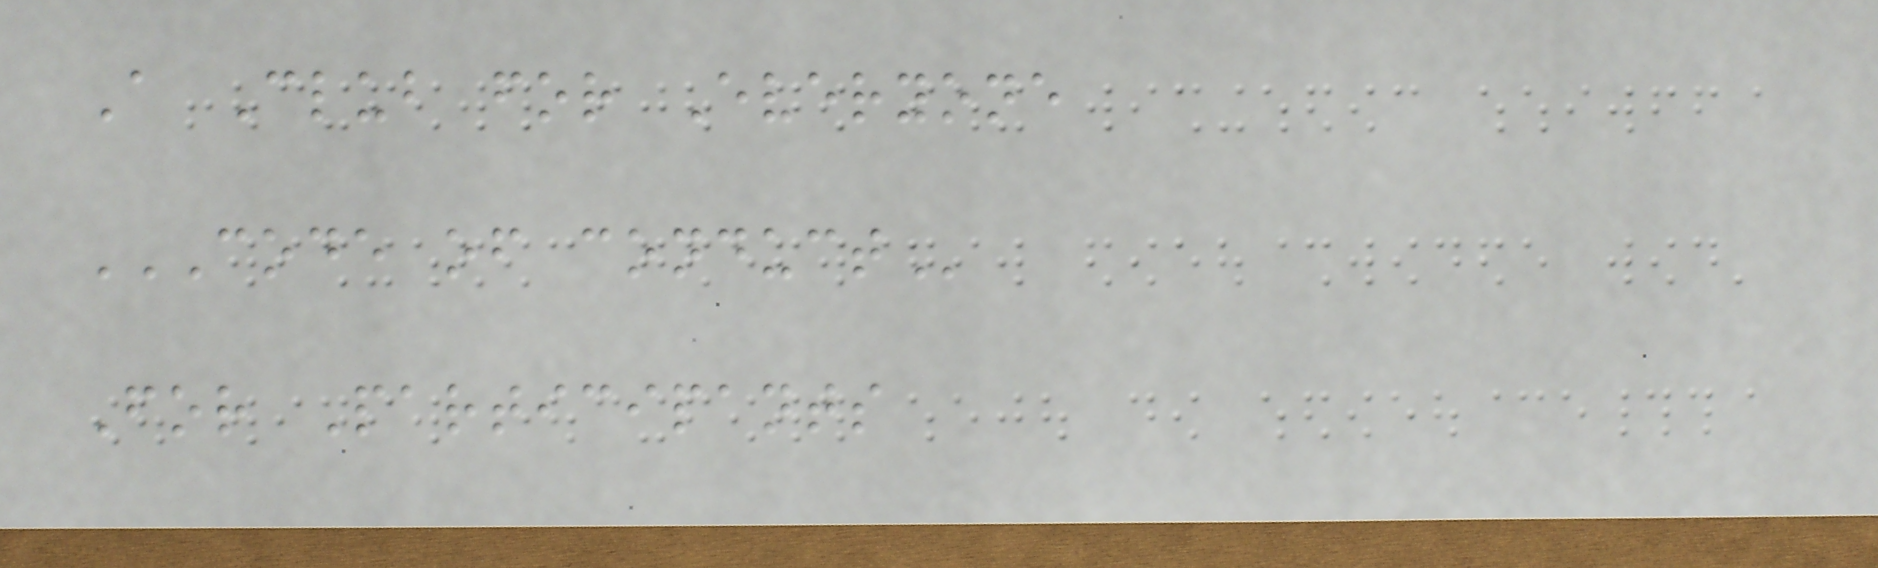A Club for Everyone
CODE OF CONDUCT
For Participants
